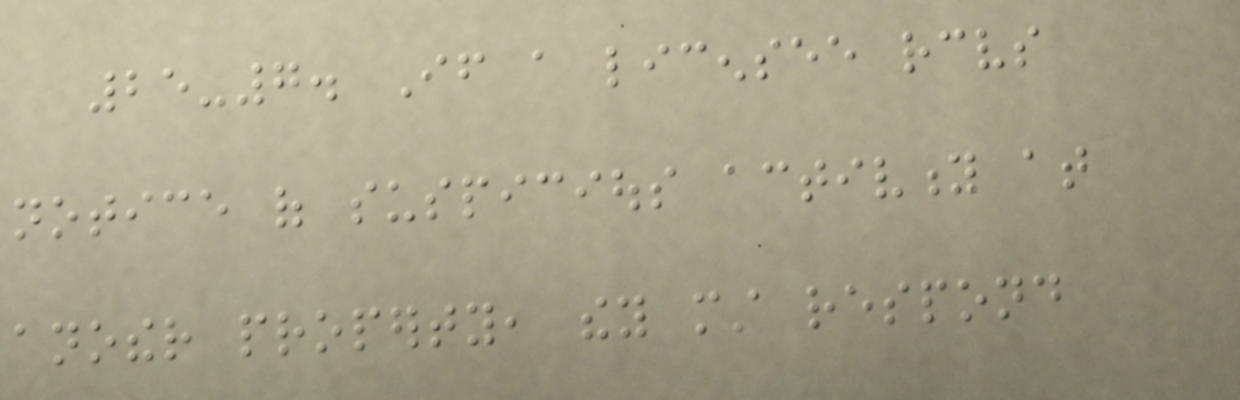25-7. If a licensee receives
notice of suspicious activity at
another property, they must respond
